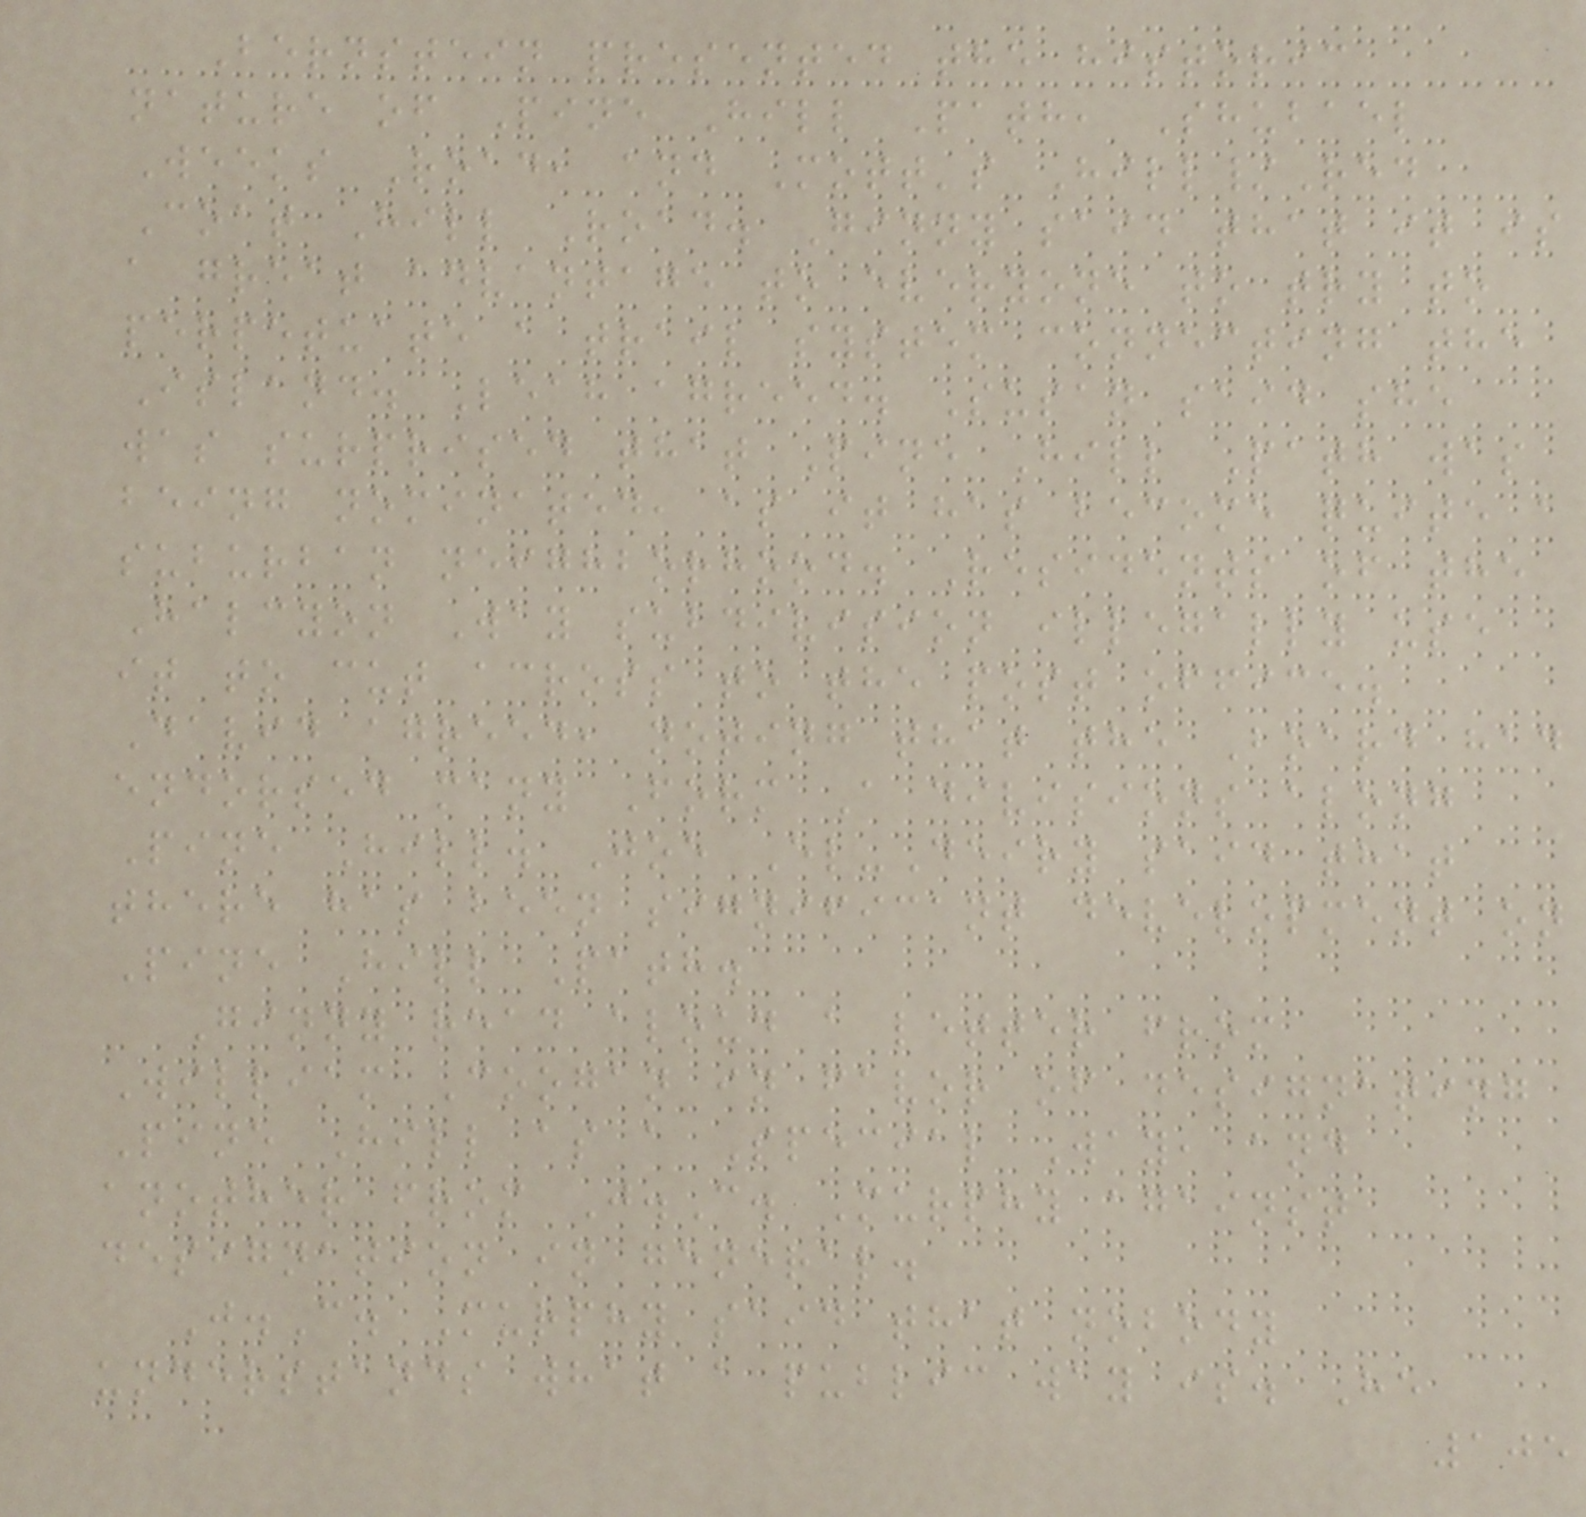Bernstein presented the historic
nature of Pine Hill Path, Shubael
Weeks Road, and Mott's Hill/Red
Coat Hill Road. Ginny said that it is
a great advantage to everyone to try to
perpetuate a trail system connecting the
Island. Leah agreed. Susan said she
was surprised that Pine Hill Path was
being nominated, as it has become quite a
suburban neighborhood. Residents of the
Halcyon Way subdivision illegally use
it to cut across to the post office.
David agreed, noting that the Board had
endorsed many Form A divisions along
Pine Hill. Joe El-Deiry said that
there has been significant development on
Pine Hill Path.
Ginny read aloud a letter from
William Coogan in favor of designating
Pine Hill as a Special Way, and
another from J.C. Murphy against
designation in general.
J.C. Murphy said that nobody
understands what a public way is. He
105
